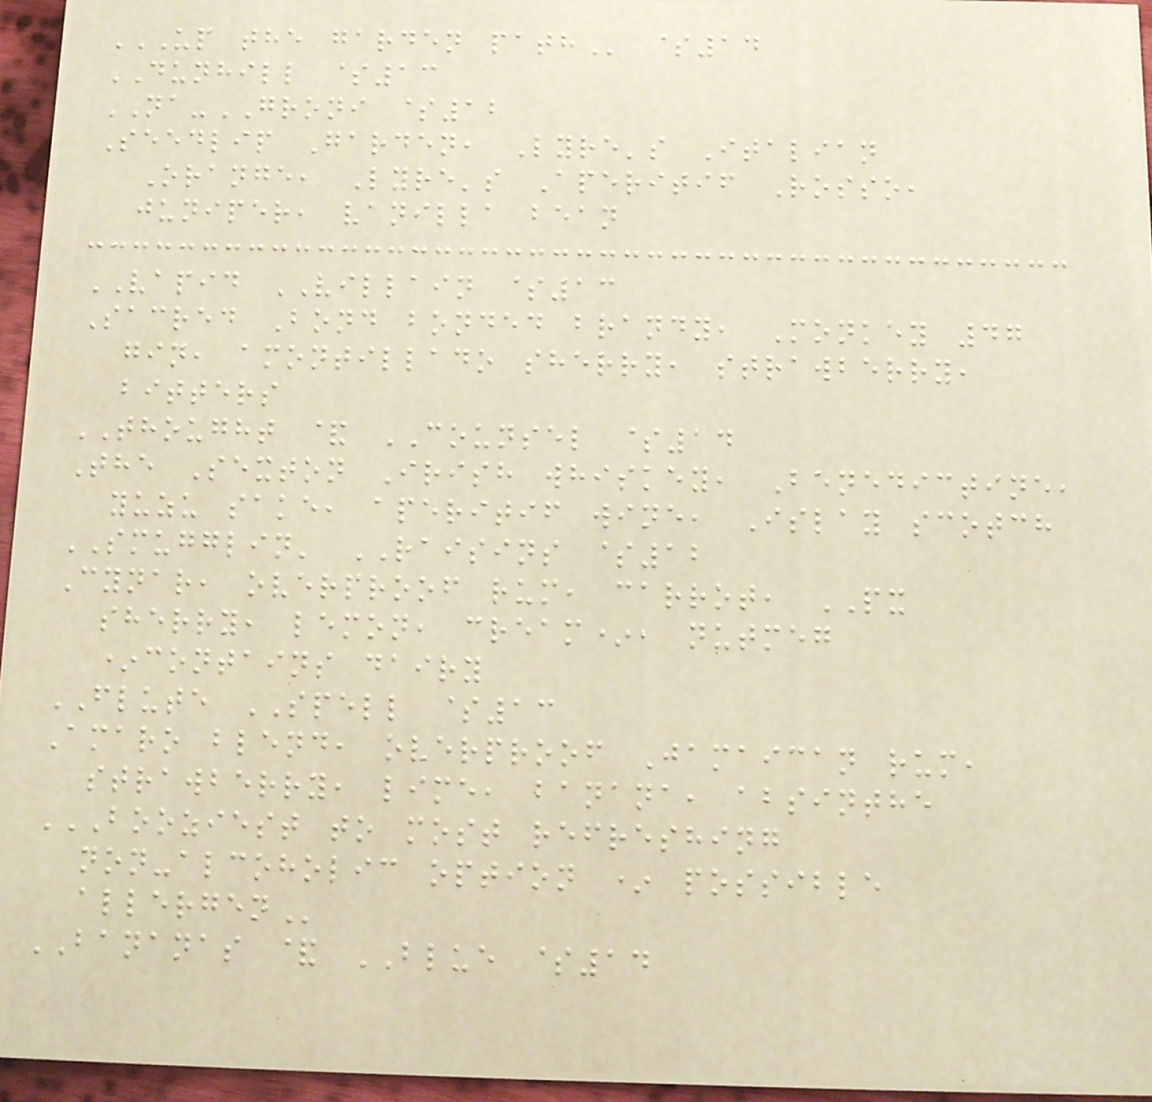UP THE GARDEN PATH $14
DUNHILL $13
NA-GRONI $12
Seedlip Garden, Lyre's Italian
Orange, Lyre's Aperitif Rosso,
juniper, vanilla bean
VAPID VILLAIN $13
Sacred Bond bonded brandy, Monkey 47
gin, amontillado sherry, strawberry,
bitters
THOUGHT & COUNSEL $14
The Sexton Irish whiskey, Benedictine,
yuzu sake, aperitif wine, Islay scotch
SMUGGLIN' RAISINS $12
Cynar, overproof rum, carrot, PX
sherry, lemon, cream*, nutmeg
*contains dairy
FLUTE SPELL $13
Amaro blend, overproof Jamaican rum,
strawberry, lime, banana, absinthe
BOOZIEST TO MOST REFRESHING
NON-ALCOHOLIC OPTION * POSSIBLE
ALLERGEN
BANANAS & BLUE $14
